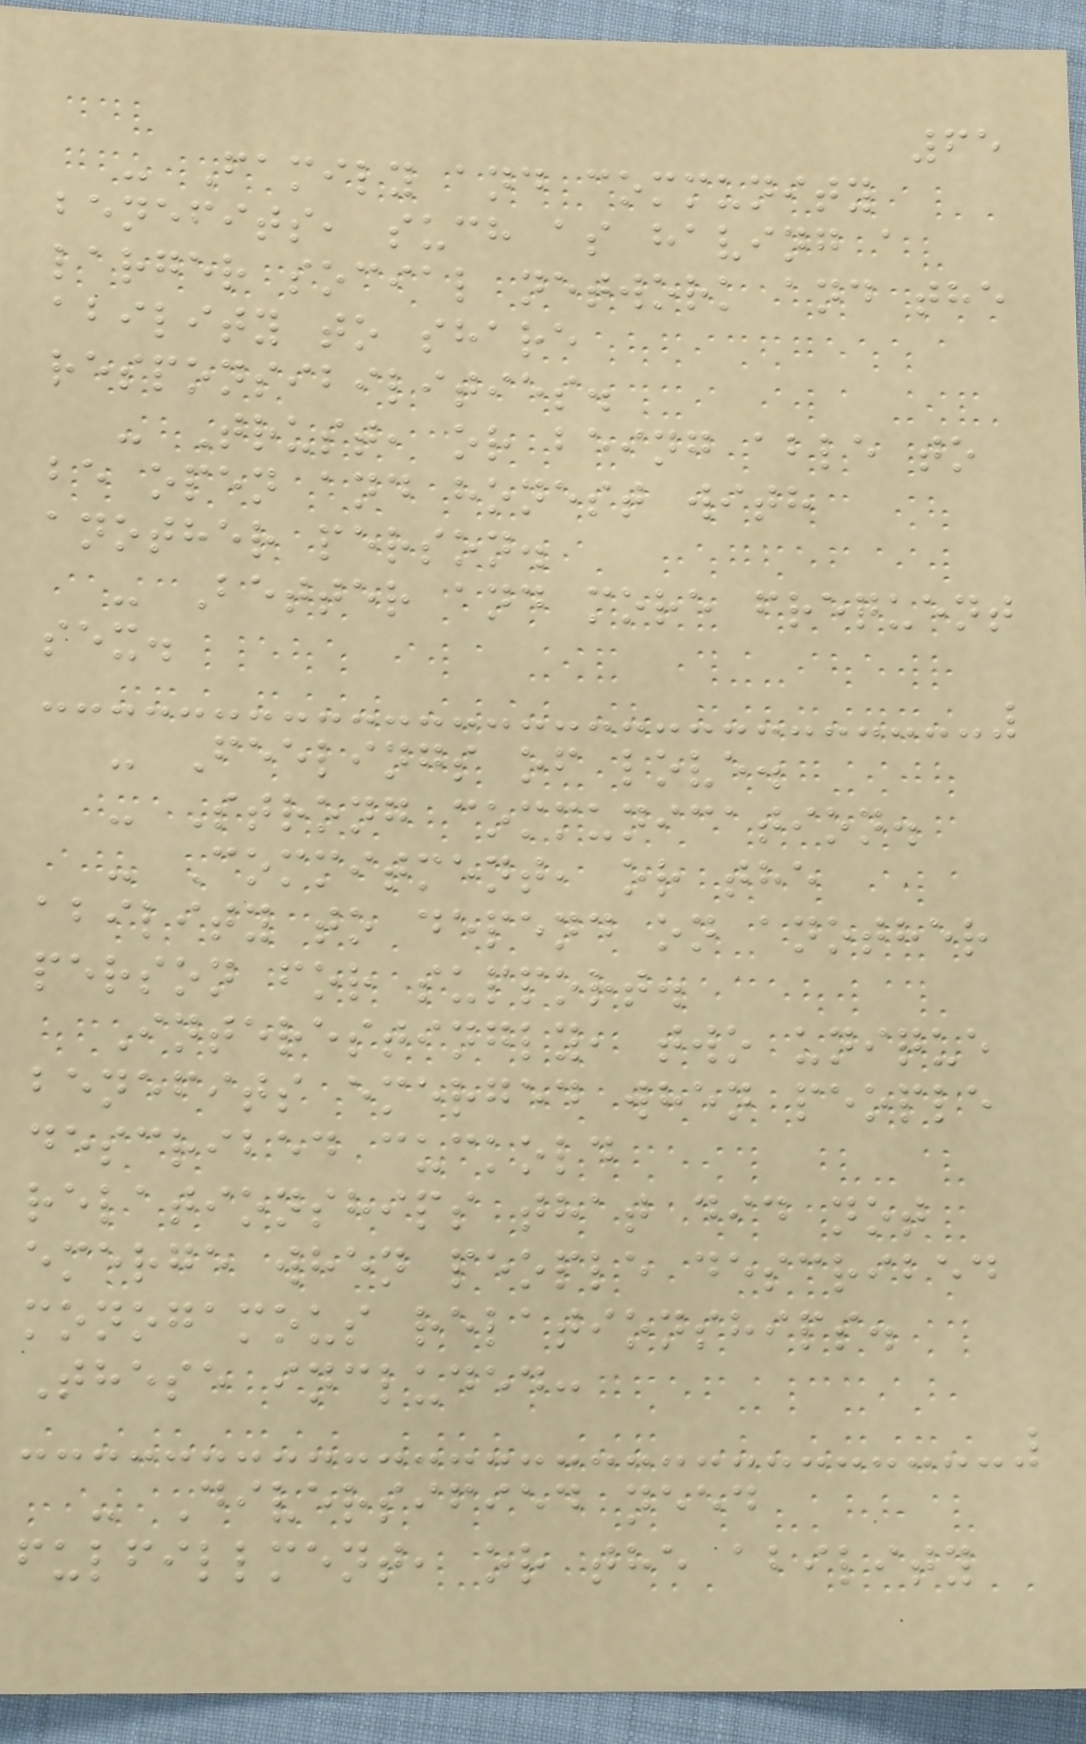65
- Family and community
benefits, such as having a
larger social network and the
ability to share
responsibilities.
- Trust, or being able to
be open and honest with
another person.
- Better and more frequent
sex.
- Feelings of love.
- Strong communication.
- Commitment, or the
ability to depend on another
person for support.
Interestingly, two unique
benefits emerged when people
described cuckold
relationships that did not
emerge when people described
monogamous relationships.
These included:
- Diversified need
fulfillment, or the ability
